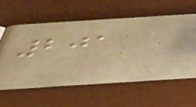201
